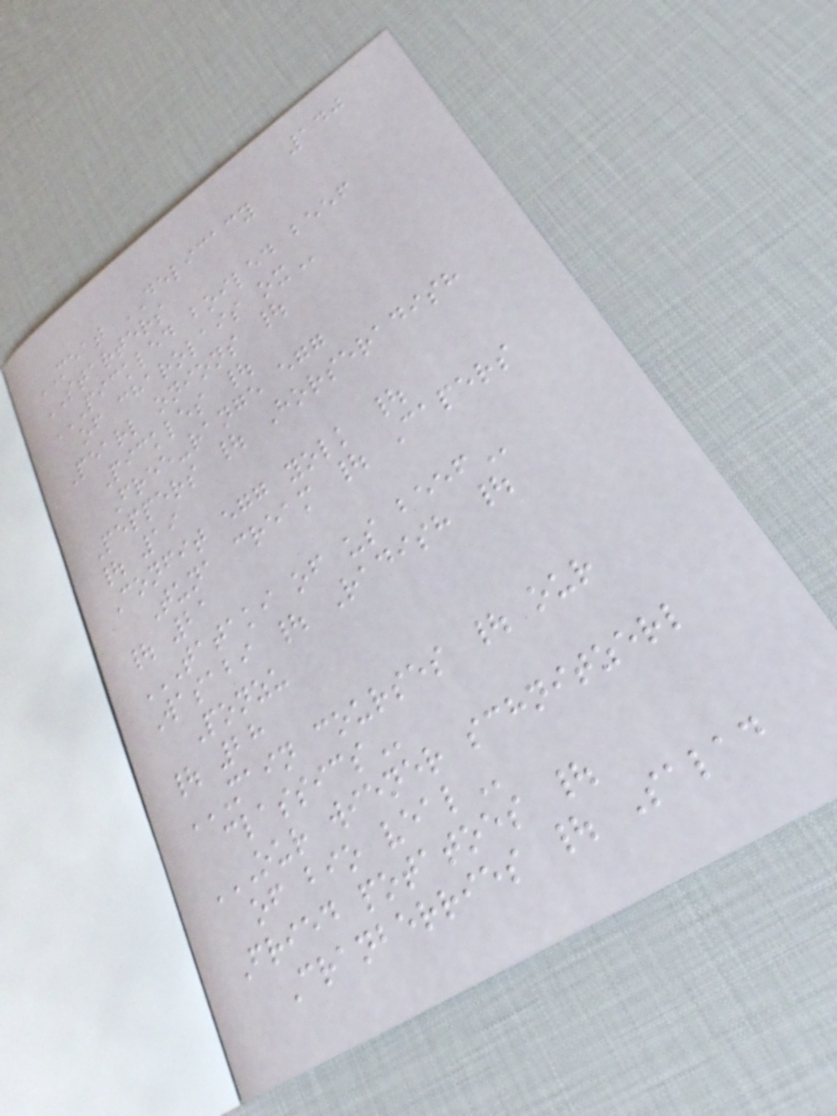140
MEAT DELICACY
STARTERS
PICKLED BOILED BEEF
OF CHAROLAIS OX
Pearl onions |
Pickles |
Free-range egg
Peppers | Horseradish
| 19
Confit egg yolk |
Tuna cream | Capers
| 21
TATAKI OF US BEEF
Wasabi | Radish |
Ponzu
| 28
MAIN COURSES | OUR
CLASSICS
OUR WIENER SCHNITZERL
OF BIO VEAL
Fried potatoes |
Cranberries | Salad
